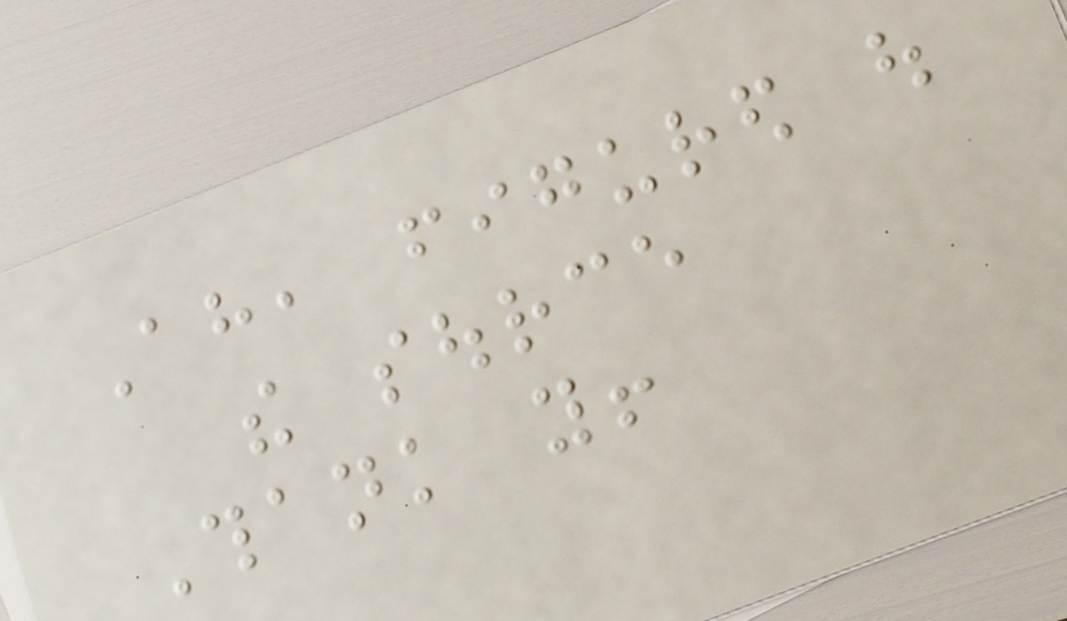Ah, figured out
the source
Thank you!
